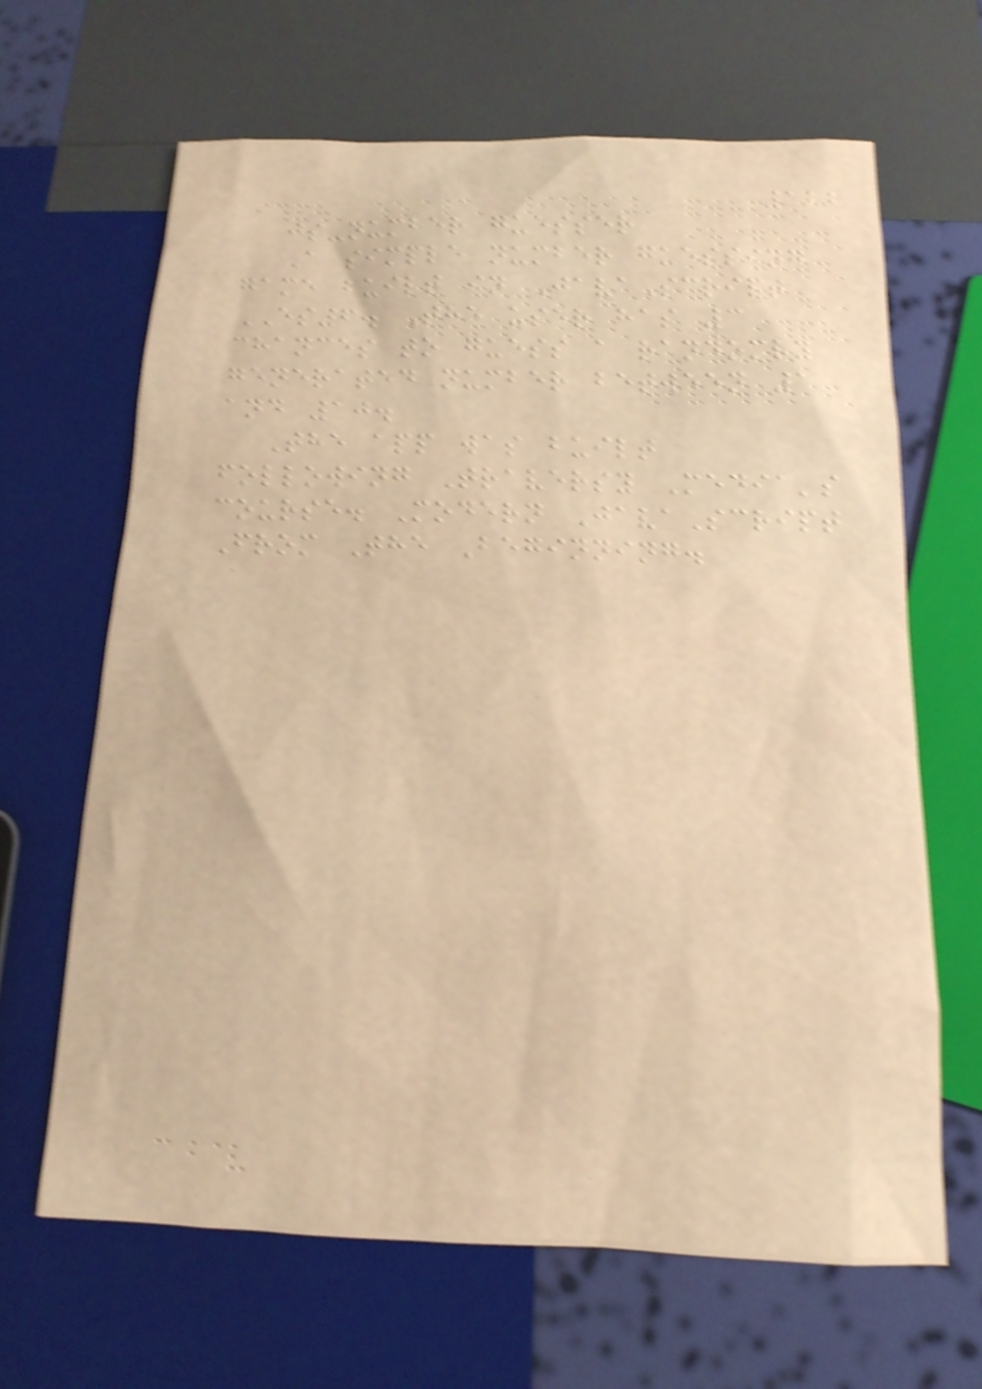122
js-number guesser
A simple number guessing
game built in JavaScript
ES6. The user has 3
chances to guess a randomly
generated number between 1
and 10.
The app was built
following Traversy Media's
course. Modern JavaScript
From The Beginning.
